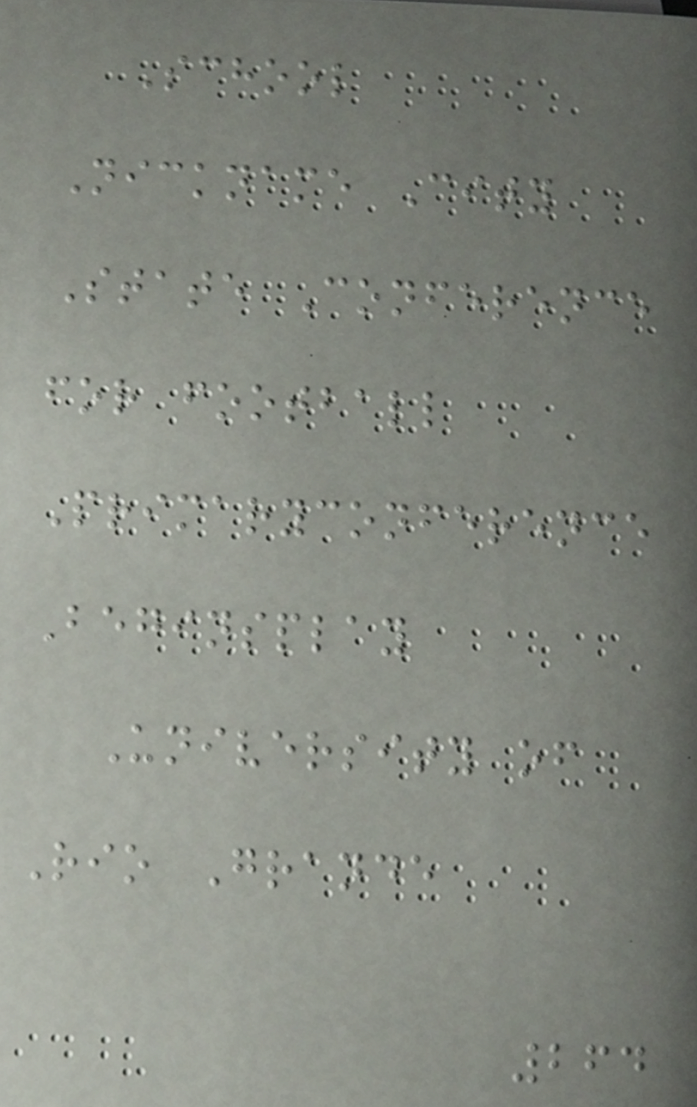School
Nickname City
State Conference
for football
Primaryconference
Beginsplay
University of
Rio Grande
264
